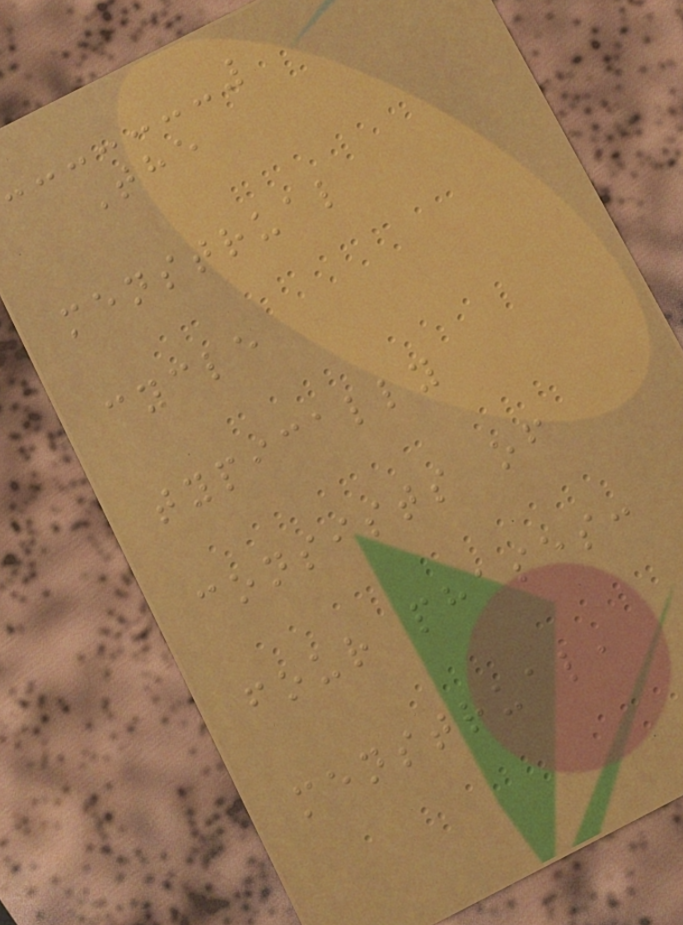The
menstrual
cycle
typically
consists of
four phases:
menstrual,
